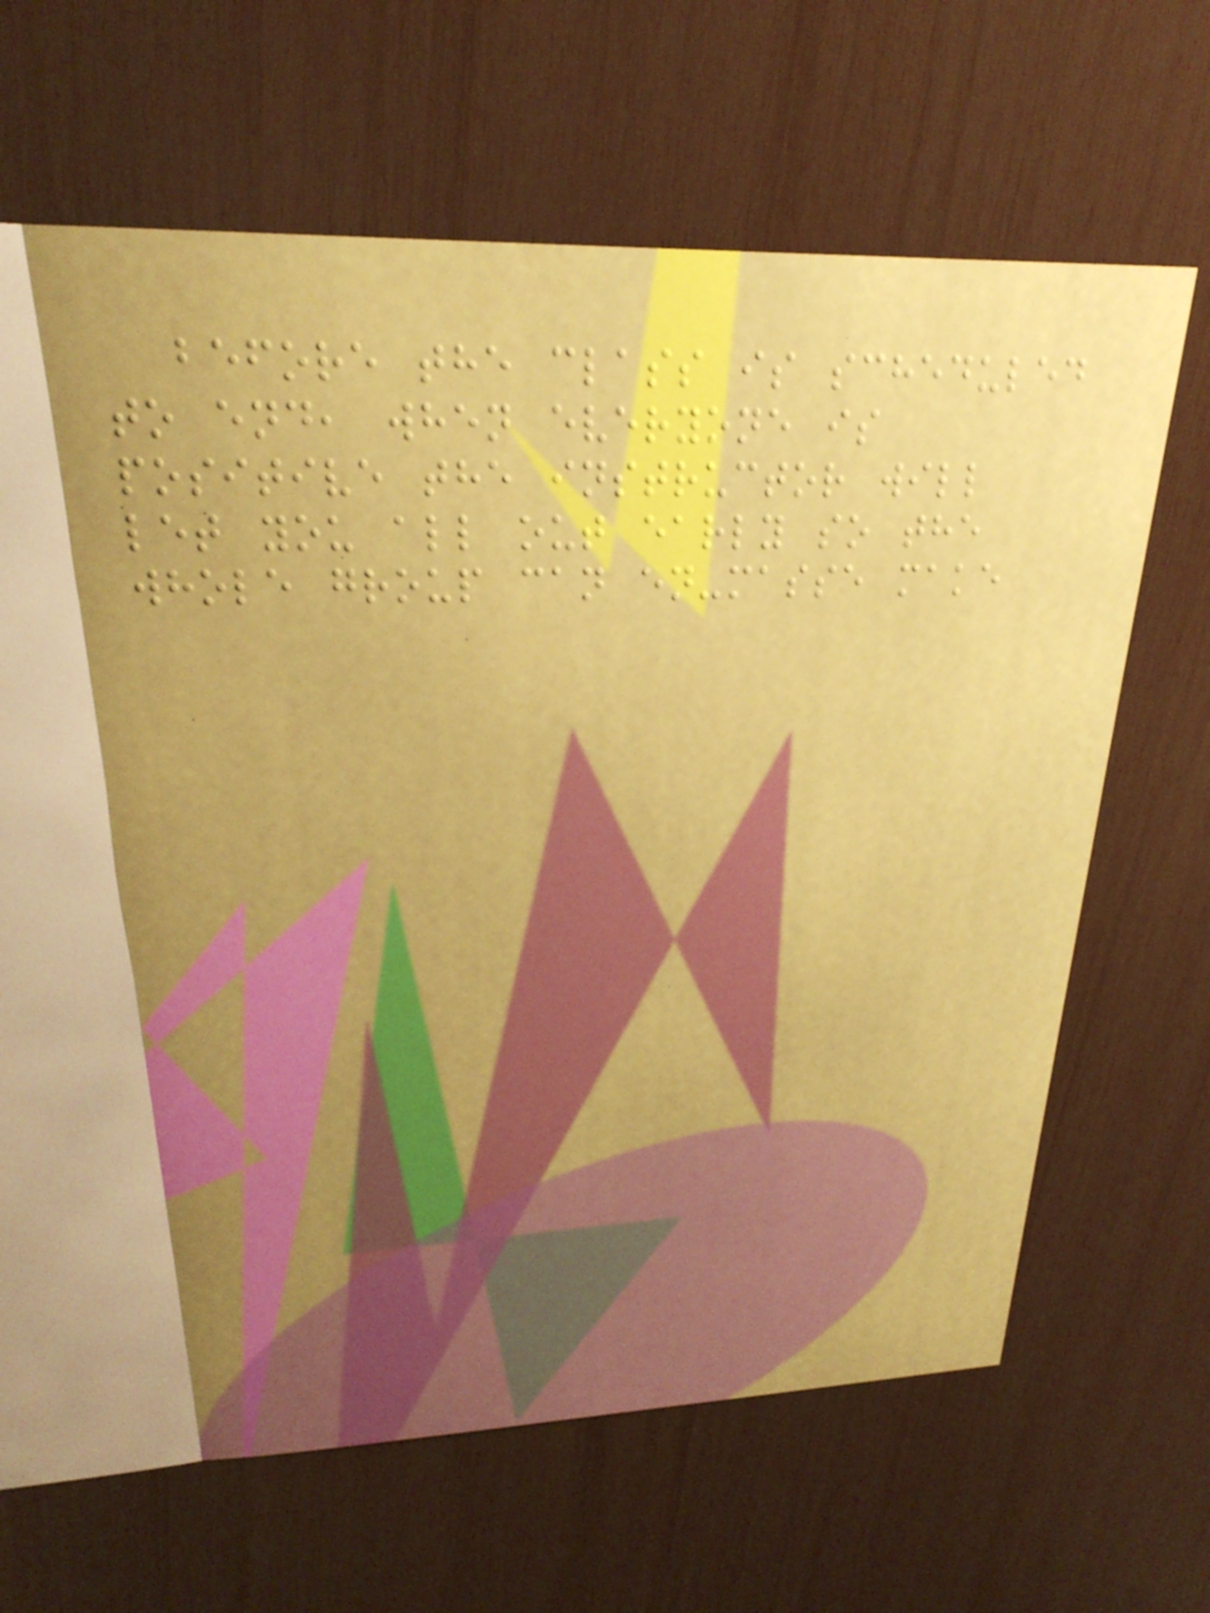before the class is scheduled
to end, when everyone is
positive the instructor will
let you all out early so the
whole group can en-masse make
